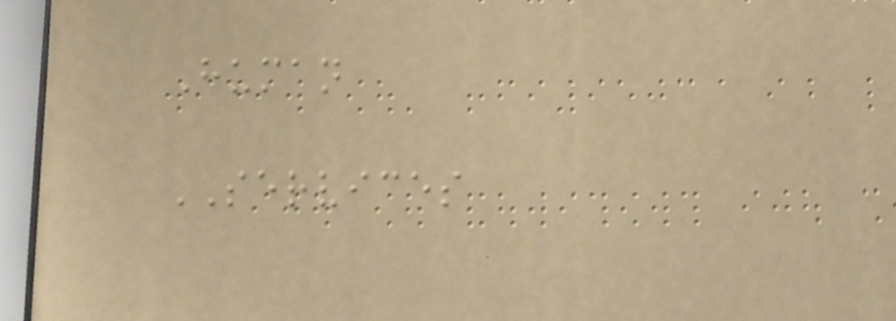Human
SERVICES
